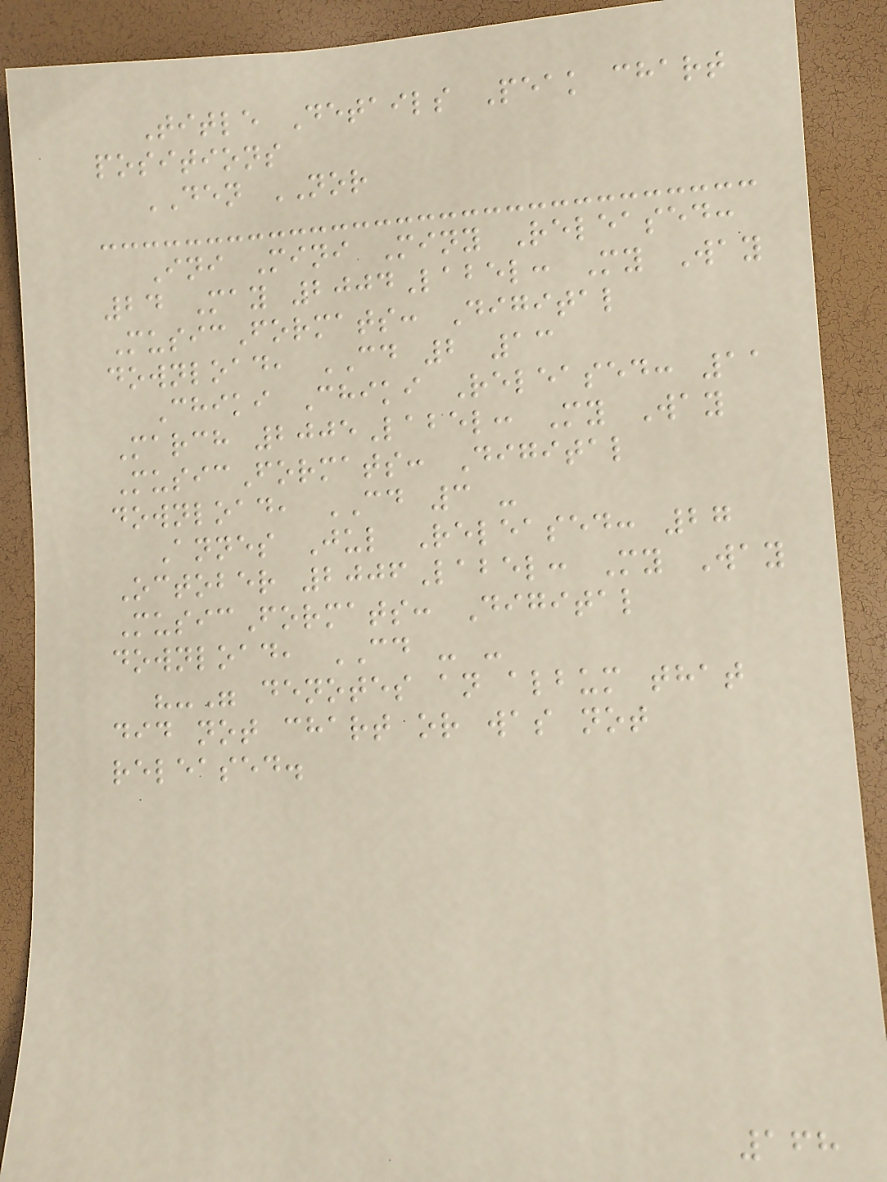Title Details Peak chart
positions
DEN NOR
Ini Mini Miny Released:
24 May 2004Label: My Way
MusicFormats: Digital
download, CD 2 13
Chiki Chiki Released: 11
March 2005Label: My Way
MusicFormats: Digital
download, CD 3 -
Annes Jul Released: 27
October 2006Label: My Way
MusicFormats: Digital
download, CD - -
"-" denotes an album that
did not chart or was not
released.
168
